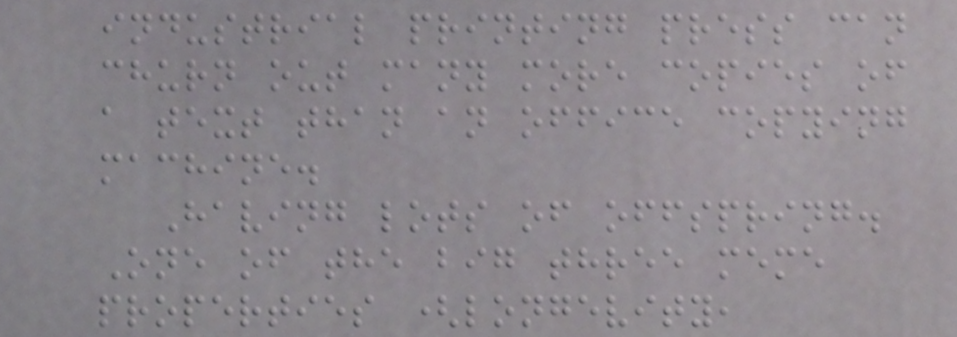industrial printing press can
churn out many more copies of
a text than an office copying
machine.
Having lots of offspring.
One of the big three meme
properties (longevity,
